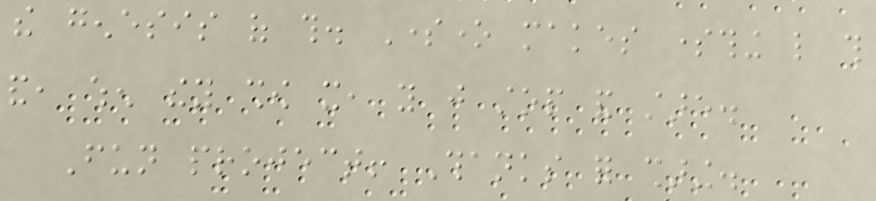the genesis of this. Someone makes something like this
and, when they show it, you just stop and stare.
Fun project! Thanks for sharing.
